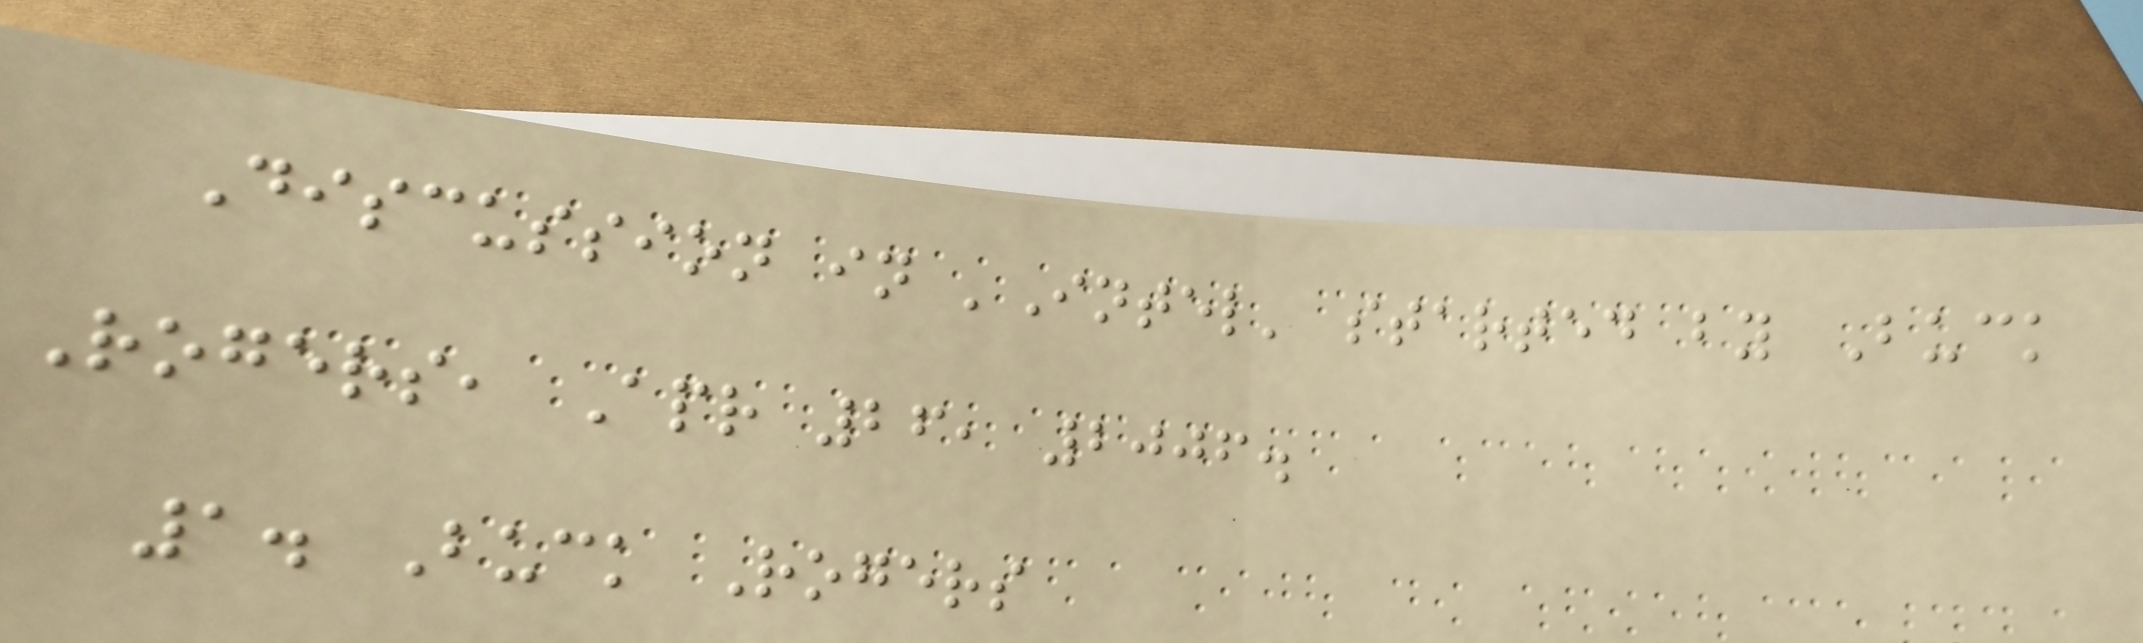Discussion in 'Intel' started by Buck
Rogers, Apr 26, 2006.
1. Buck Rogers
